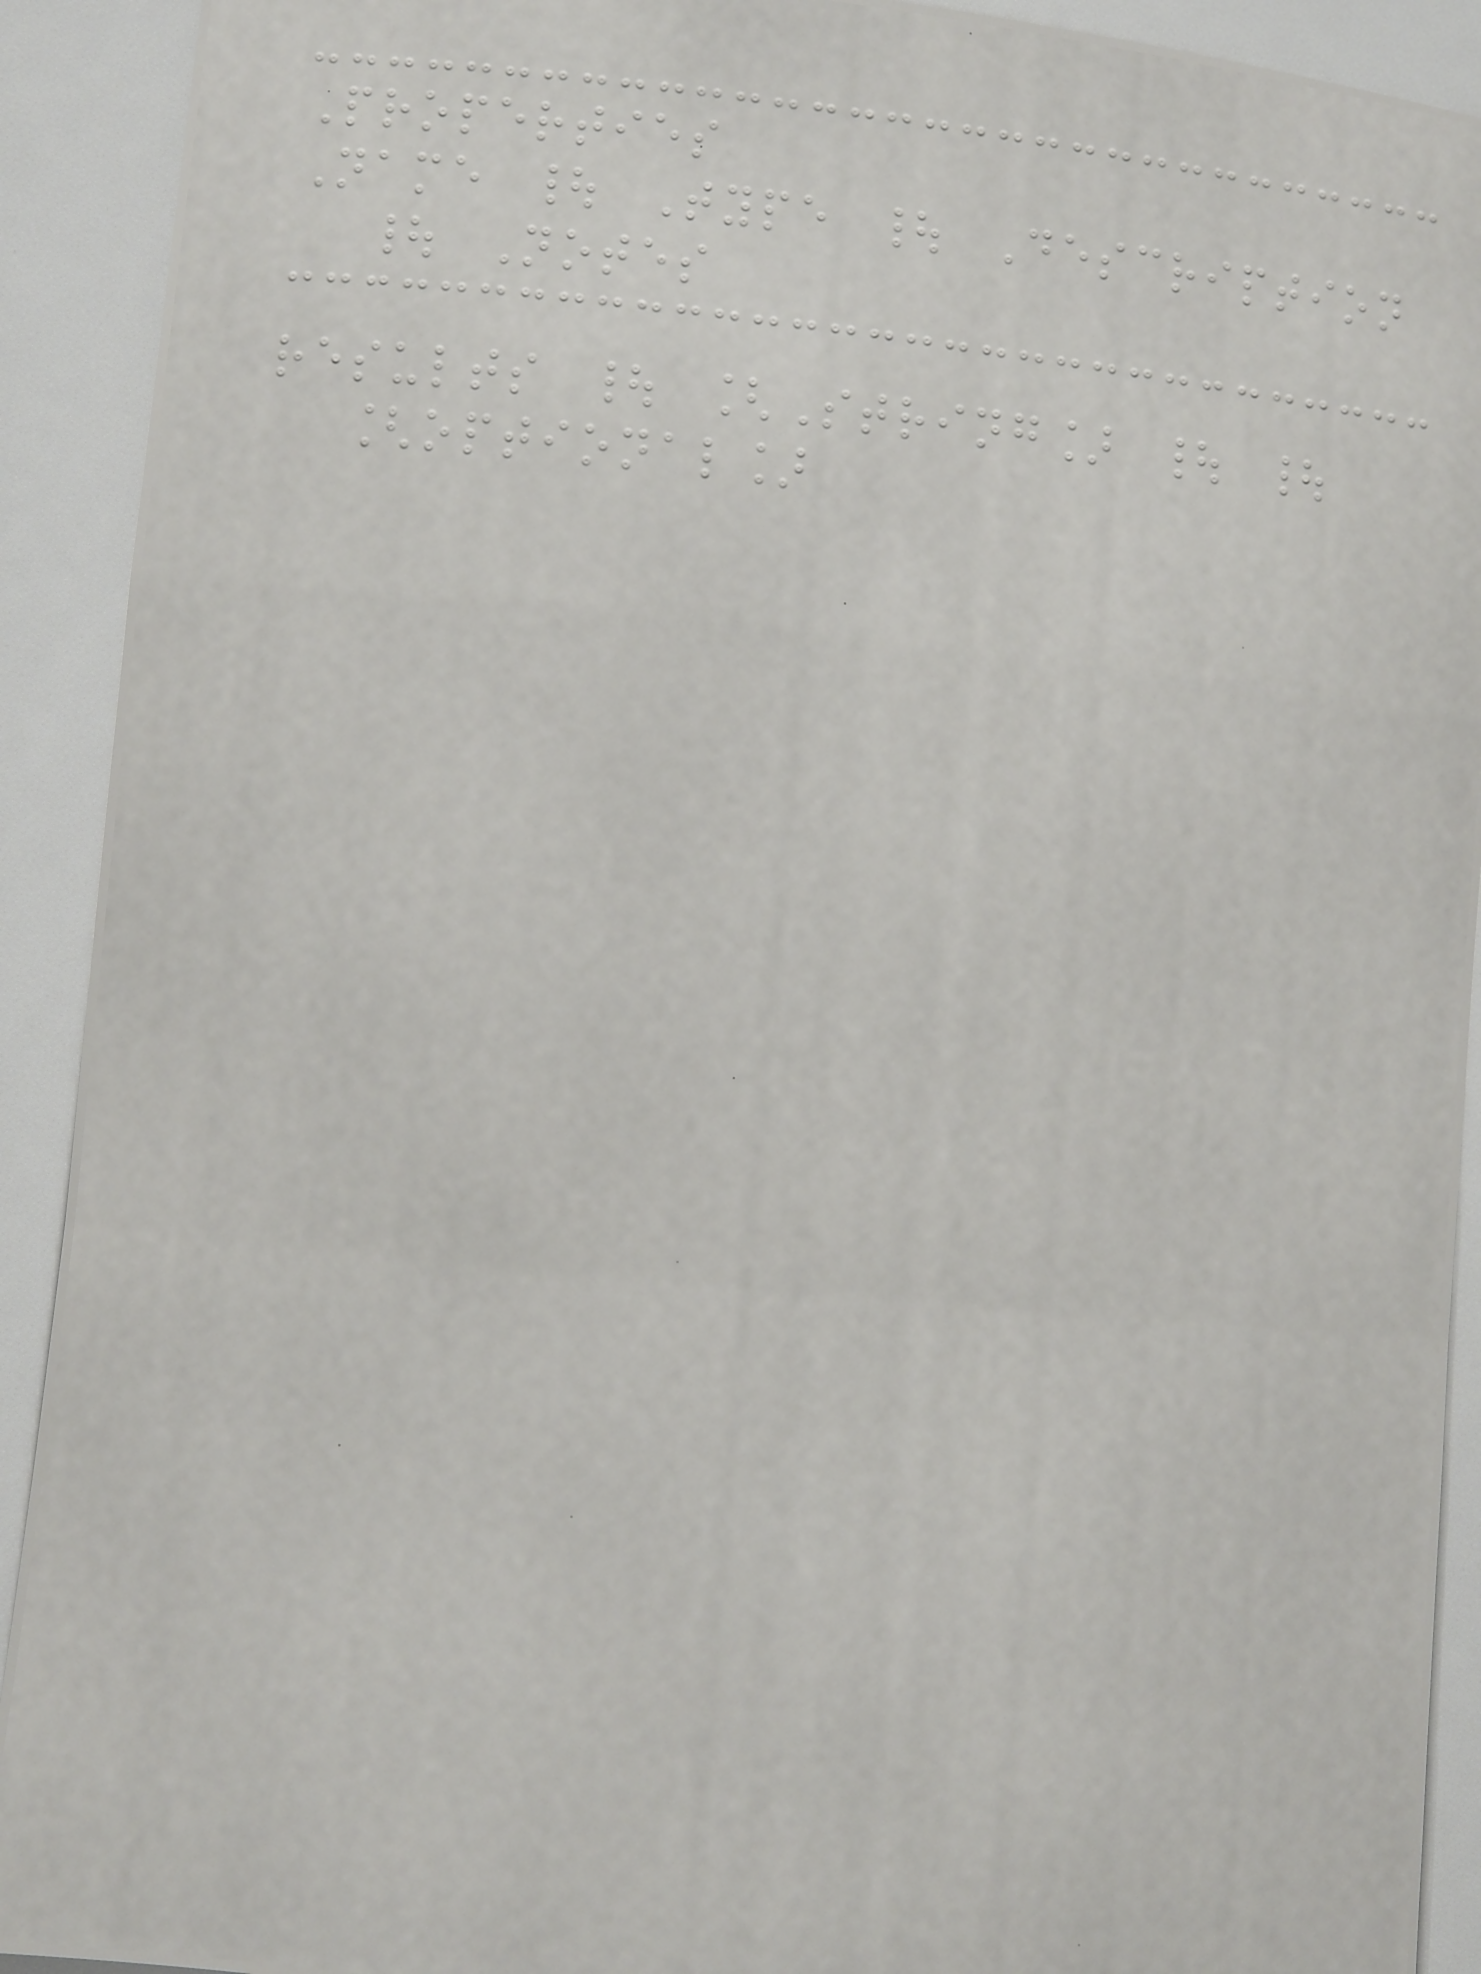Properties
Name | Type | Description
| Notes
results | [String] | |
[optional]
